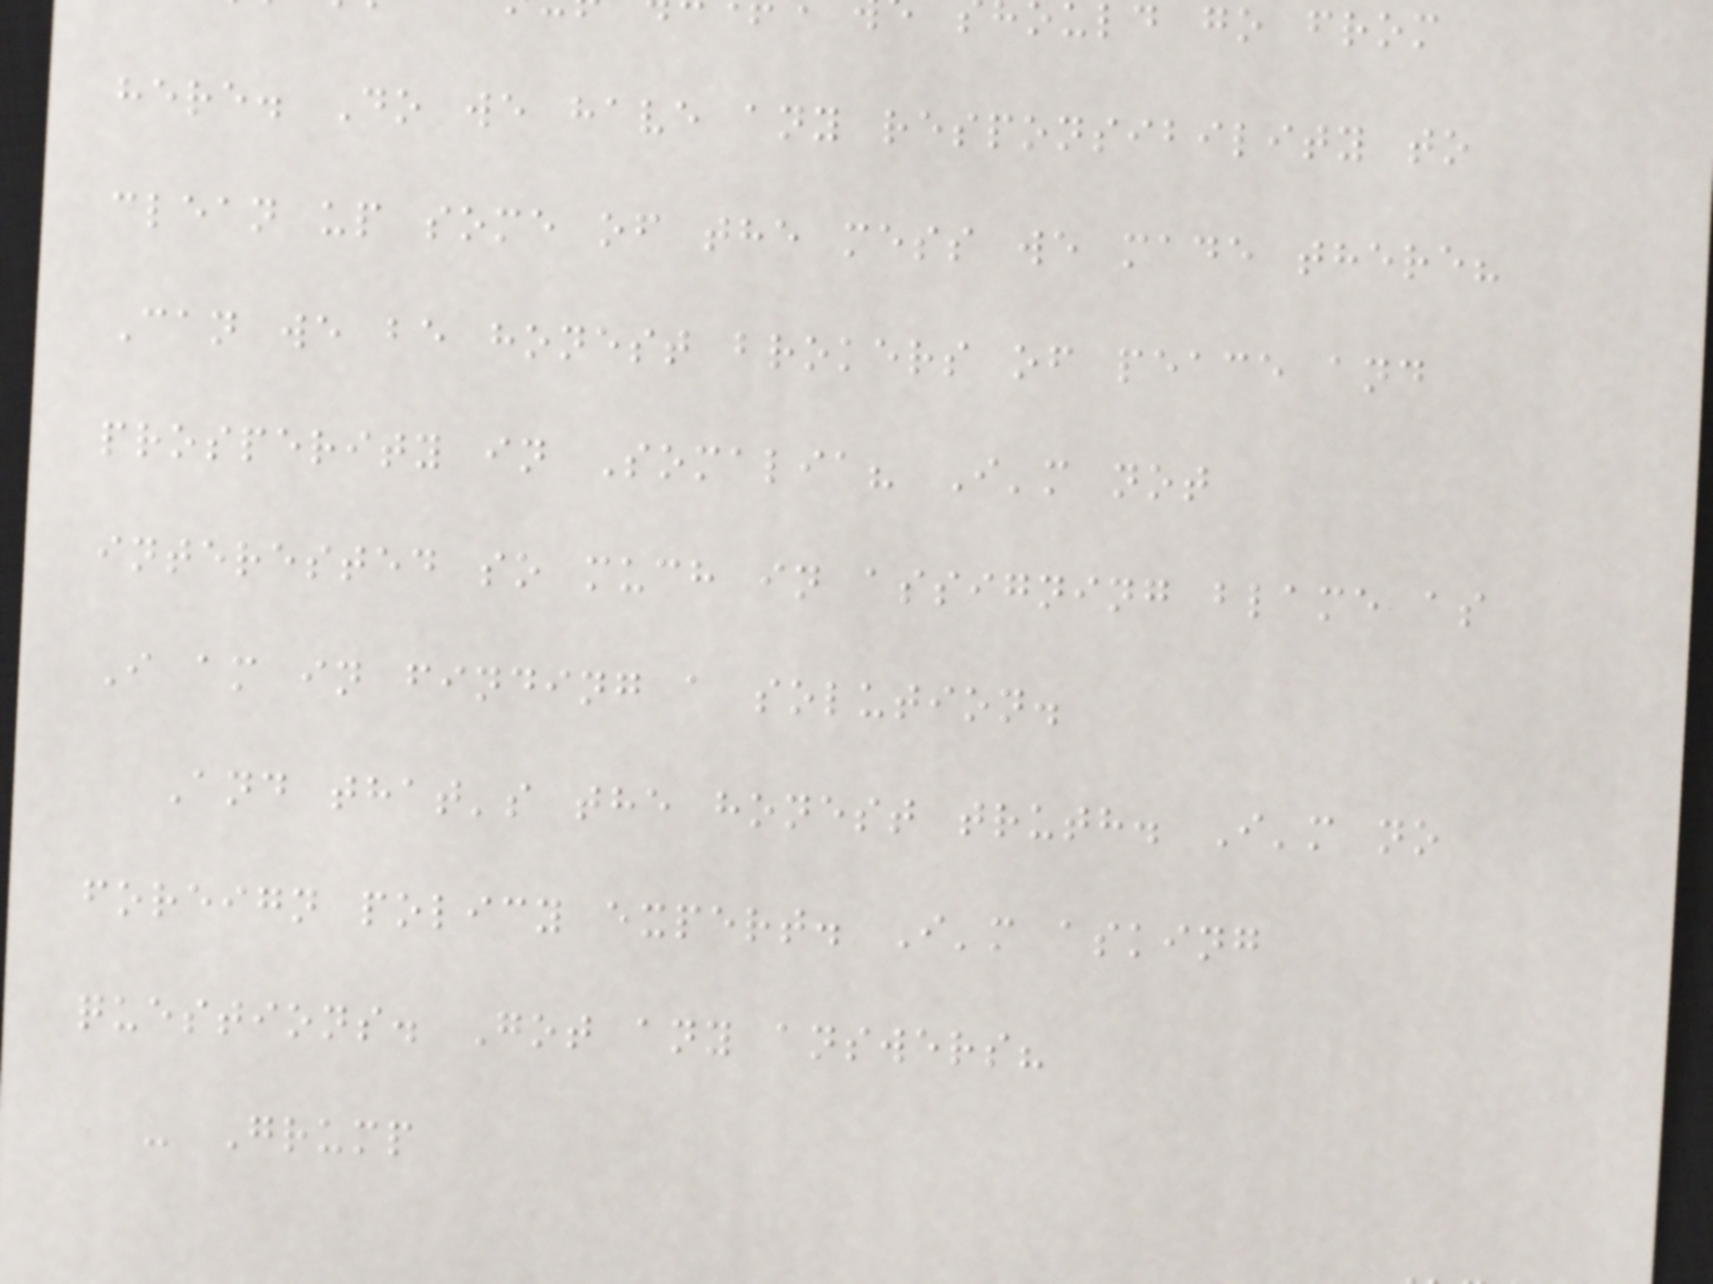uld go from
here. Do we have any responsibility to
clean up some of the mess we made there?
Can we be honest brokers of peace and
prosperity in Somalia? I'm not
interested so much in assigning blame as
I am in finding a solution.
And that's the honest truth. I'm no
foreign policy expert. I'm asking
questions. Got any answers?
- Grump
